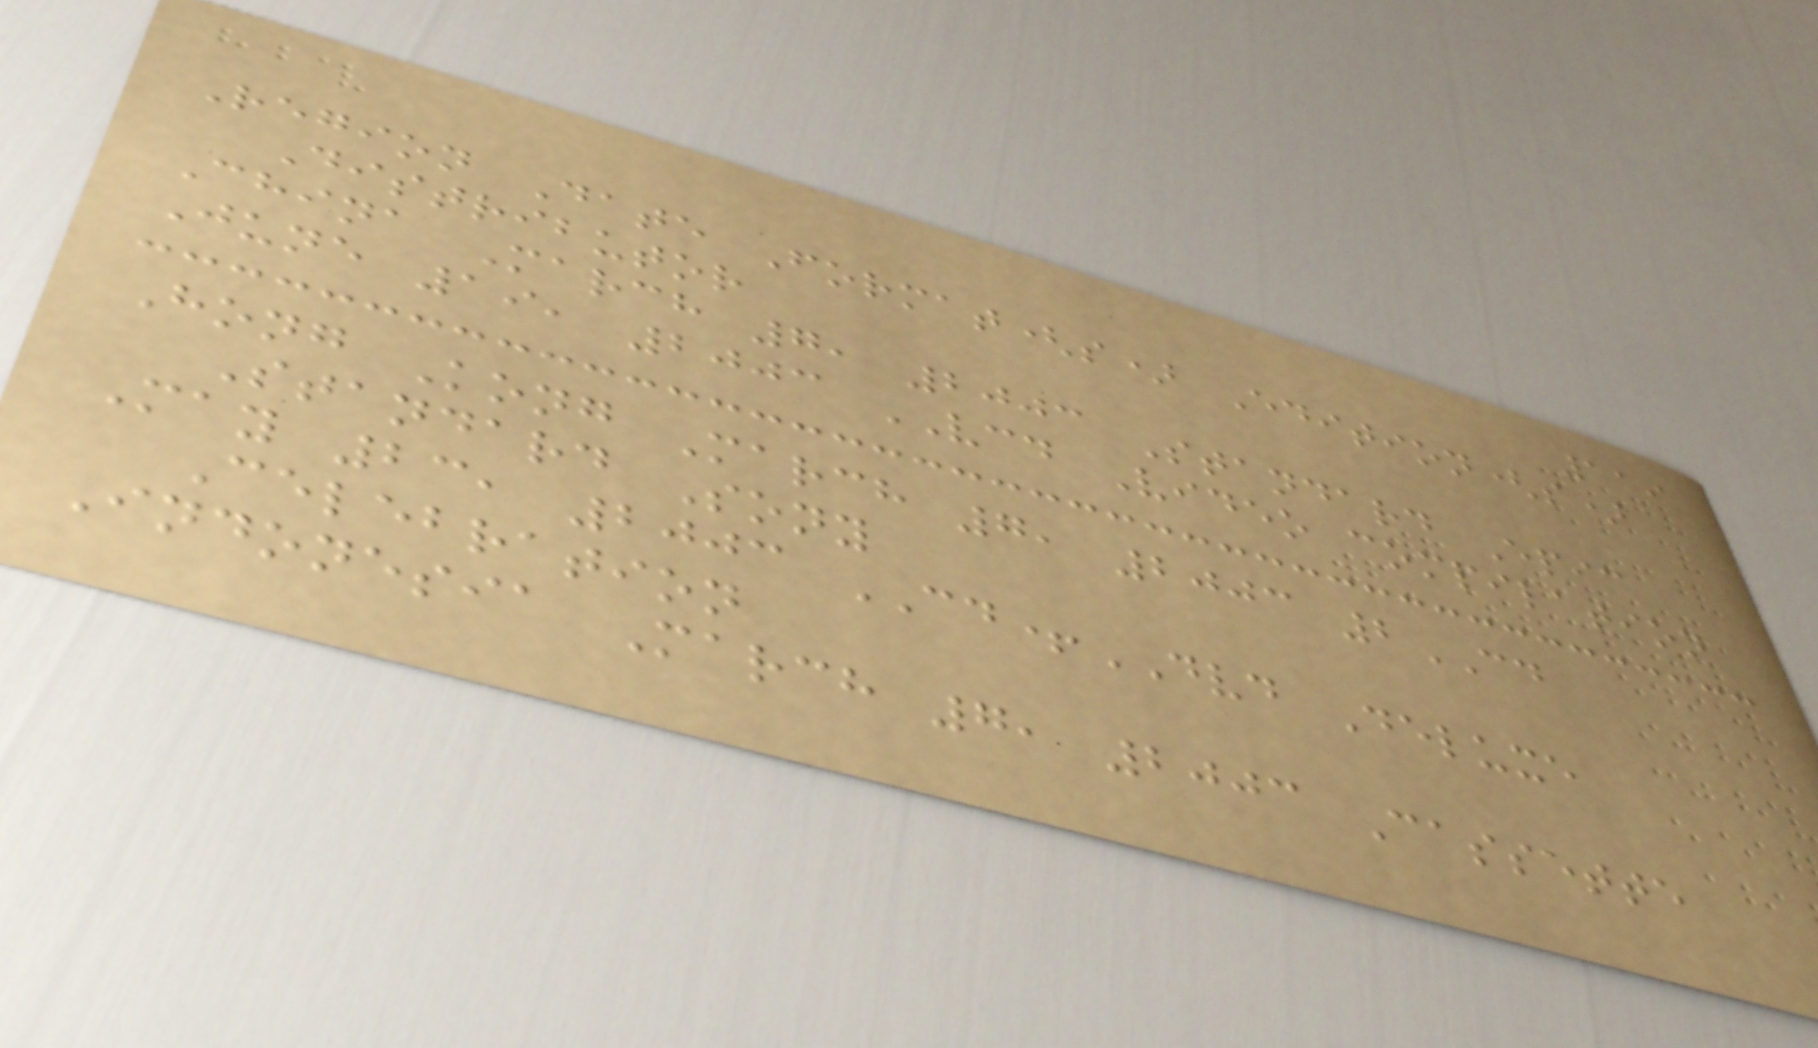119
Region Date Format(s) Edition(s)
Distributor
China March 7, 2003 Standard Epic
June 19, 2003 VCD Video compilation
Hong Kong March 7, 2003 2CD
Standard Sony
May 23, 2003 CD+DVD Deluxe
Celebration
Indonesia March 7, 2003 Cassette
